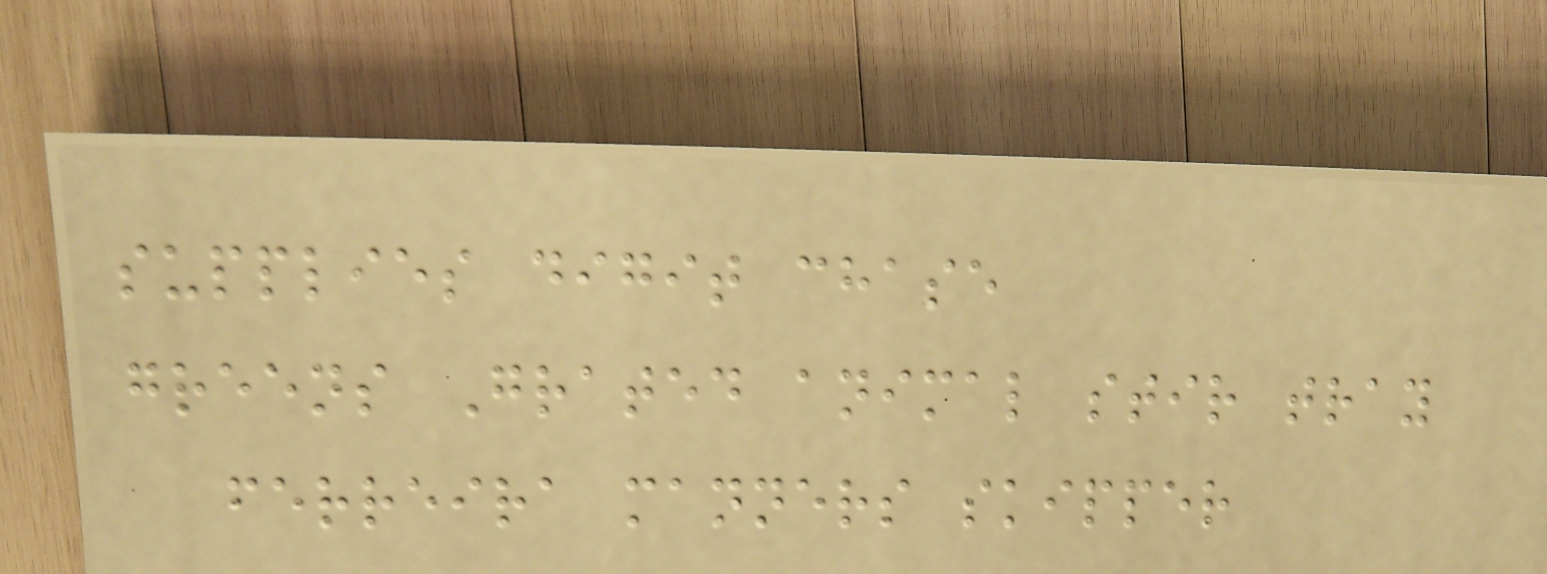supplies digit chase
greens Grated animal stir tray
ferreira manners skipper
